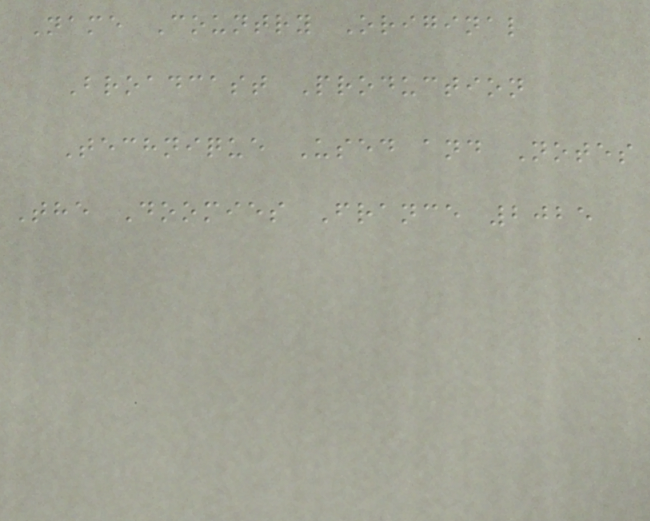Name Country Original
Broadcast Production
Technique Used and Notes
The Doomies France 2025
